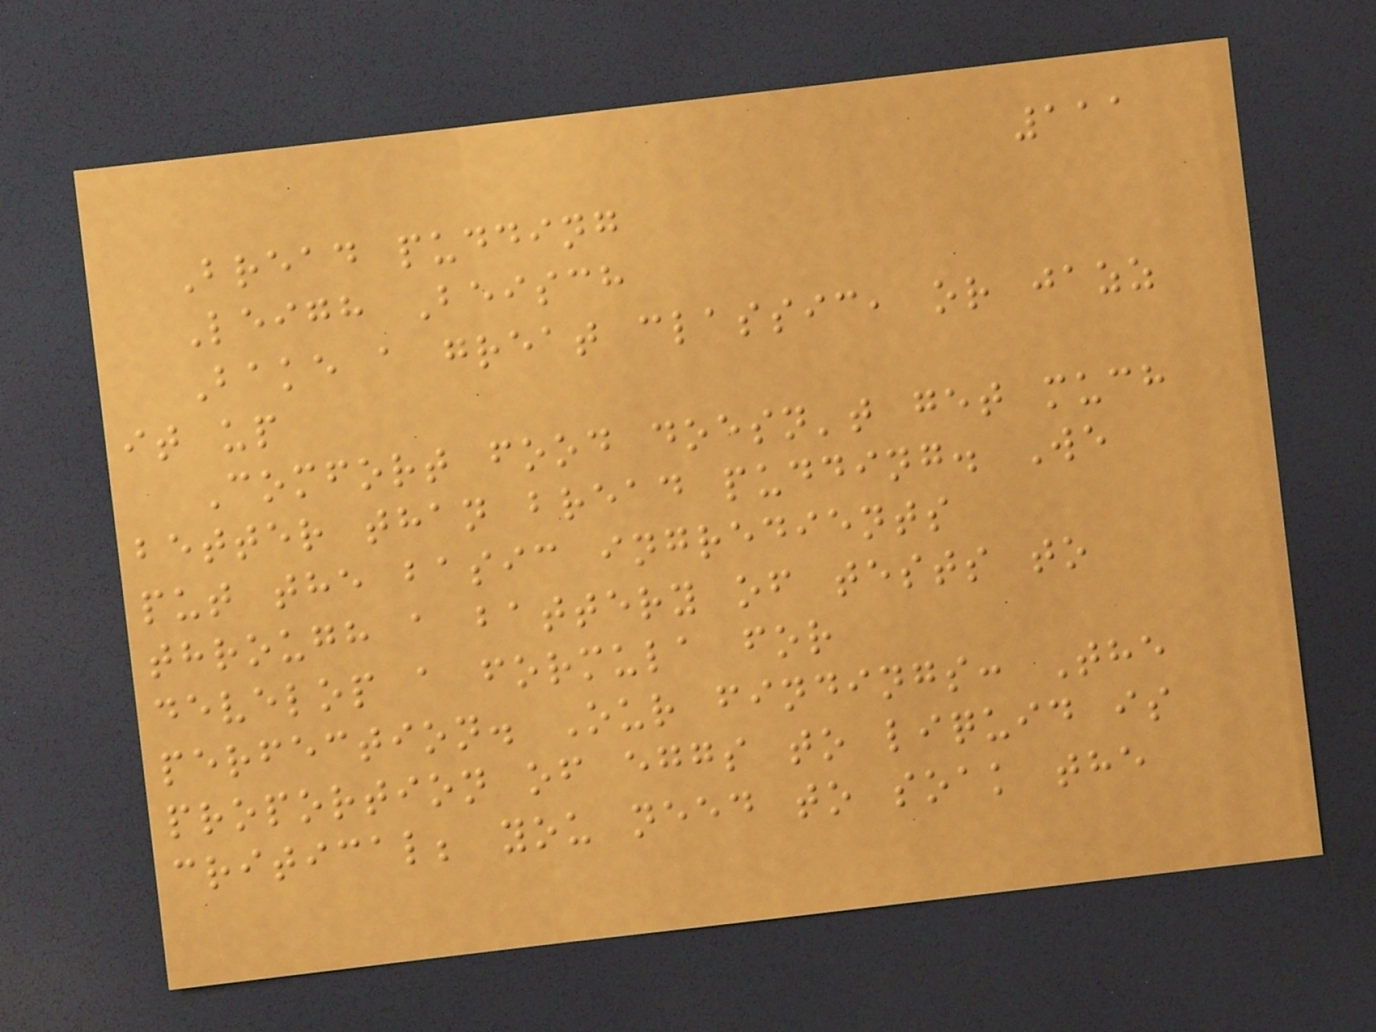111
Bread pudding
Leigh Beisch
Bake a great classic, or jazz
it up
Comfort food doesn't get much
better than bread pudding. We
put the basic ingredients
through a battery of tests to
develop a formula for
perfection. Our findings: The
proportion of eggs to liquid is
critical; you need to soak the
